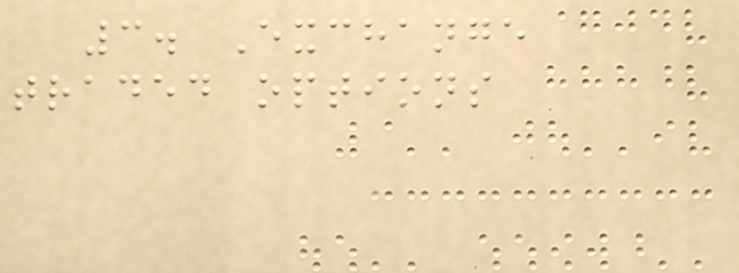3. Exchange
traded options
